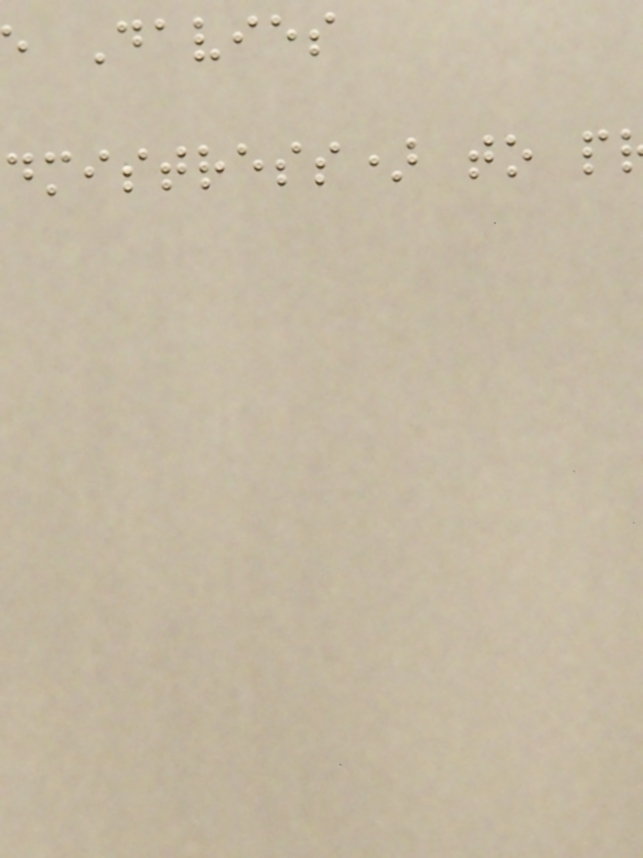Davies
dmistress) to p
